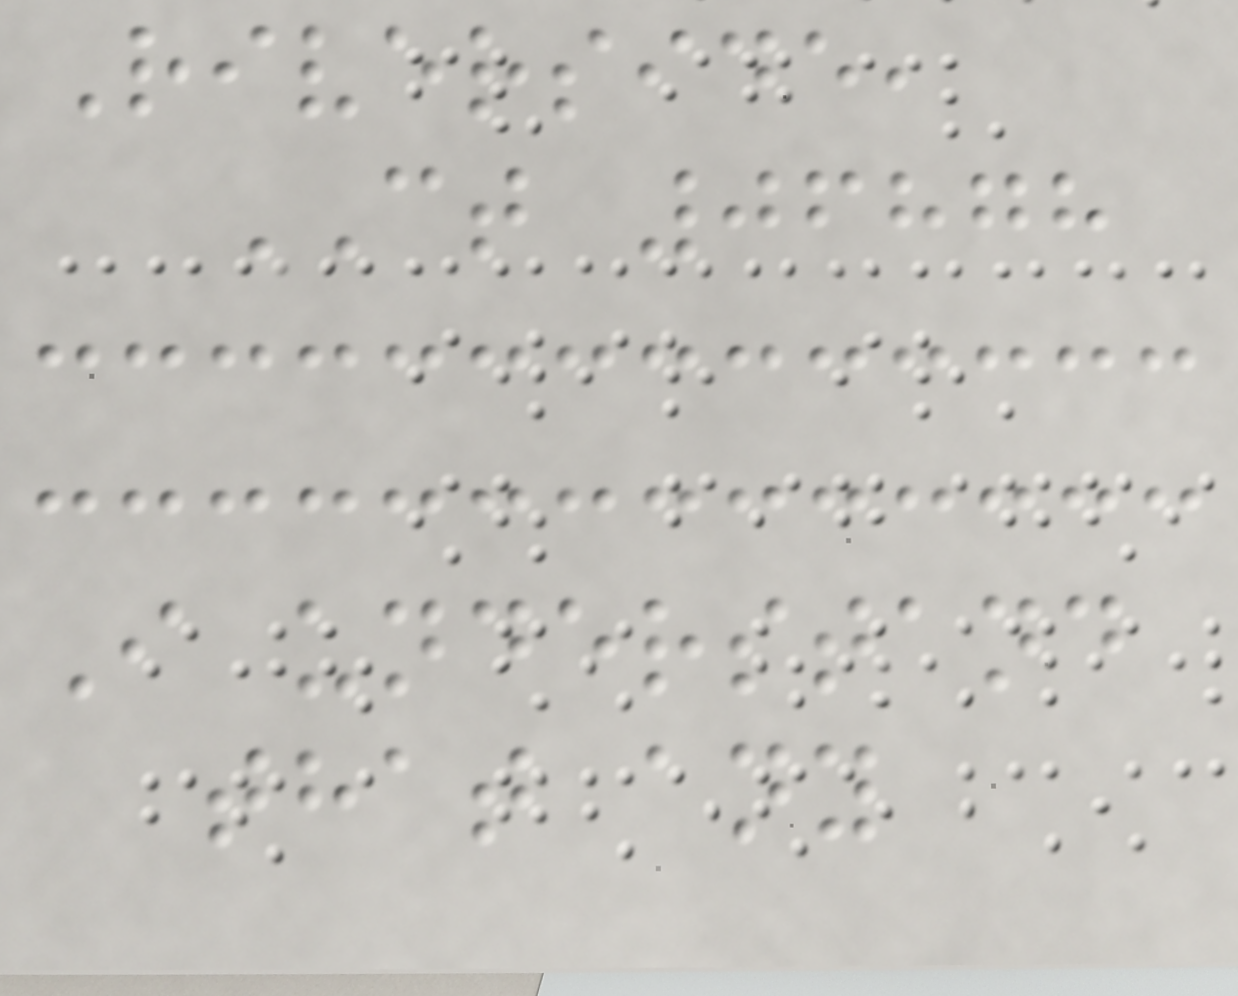Riverside,
CT 06878
I understand
that any
